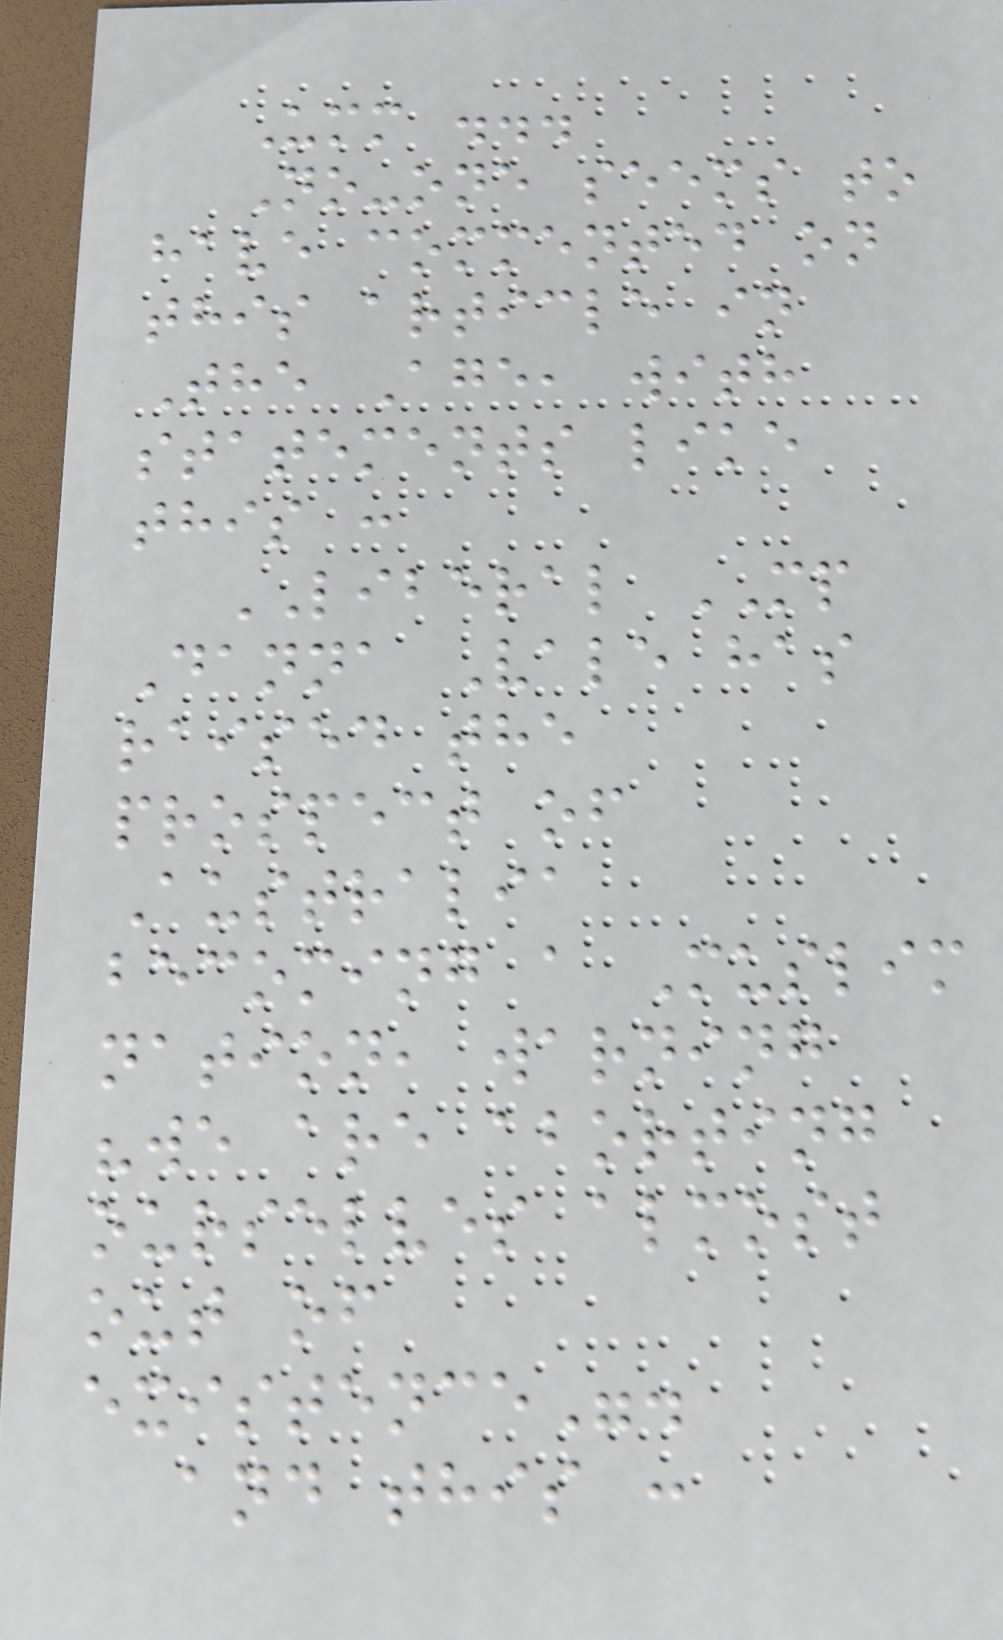Umm ...
No-one seems to
have commented on
this article in
The Age, with
statements like
this :
LIBERAL MP
Danna Vale has
raised the
prospect of
Australia
becoming a Muslim
nation, warning
"we are aborting
ourselves almost
out of
existence".
and this :
